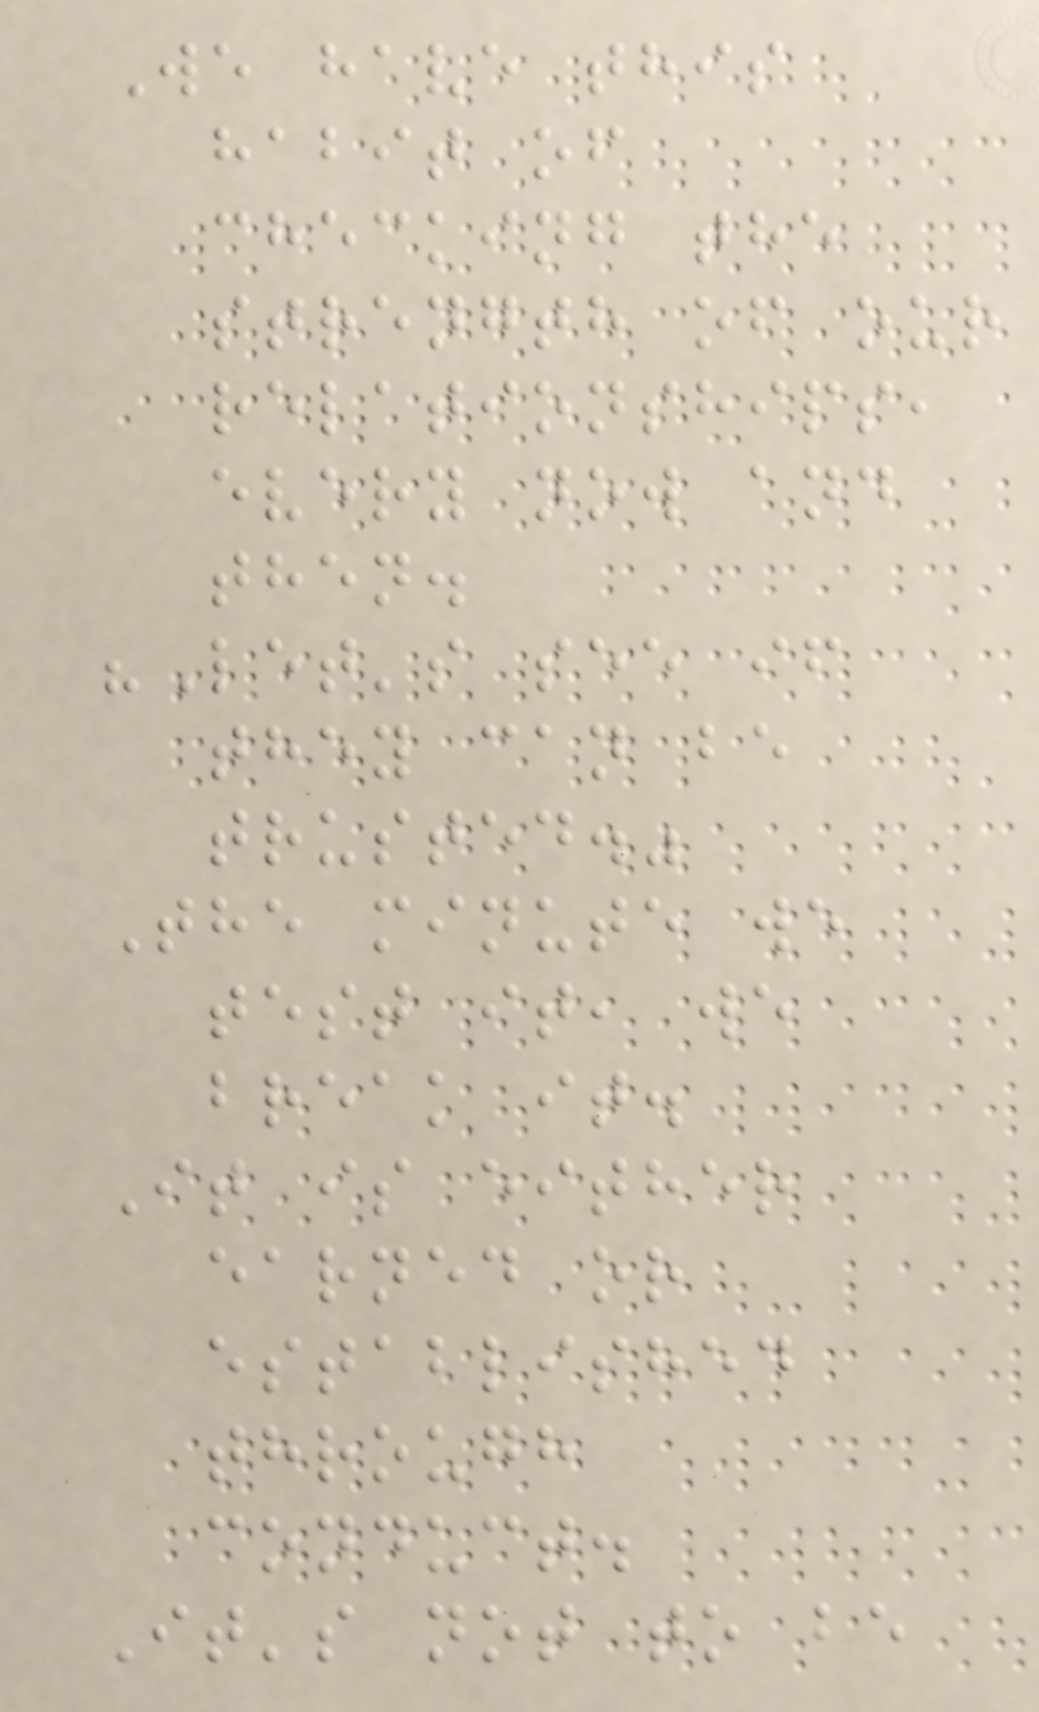We have this
habit of
checking the
strength of our
relationships,
every now and
then.
"Let's see if
they can be
trusted."
The minute we
test it, we
break it.
It is either
earned or
established
through
conduct.
It's not to be
